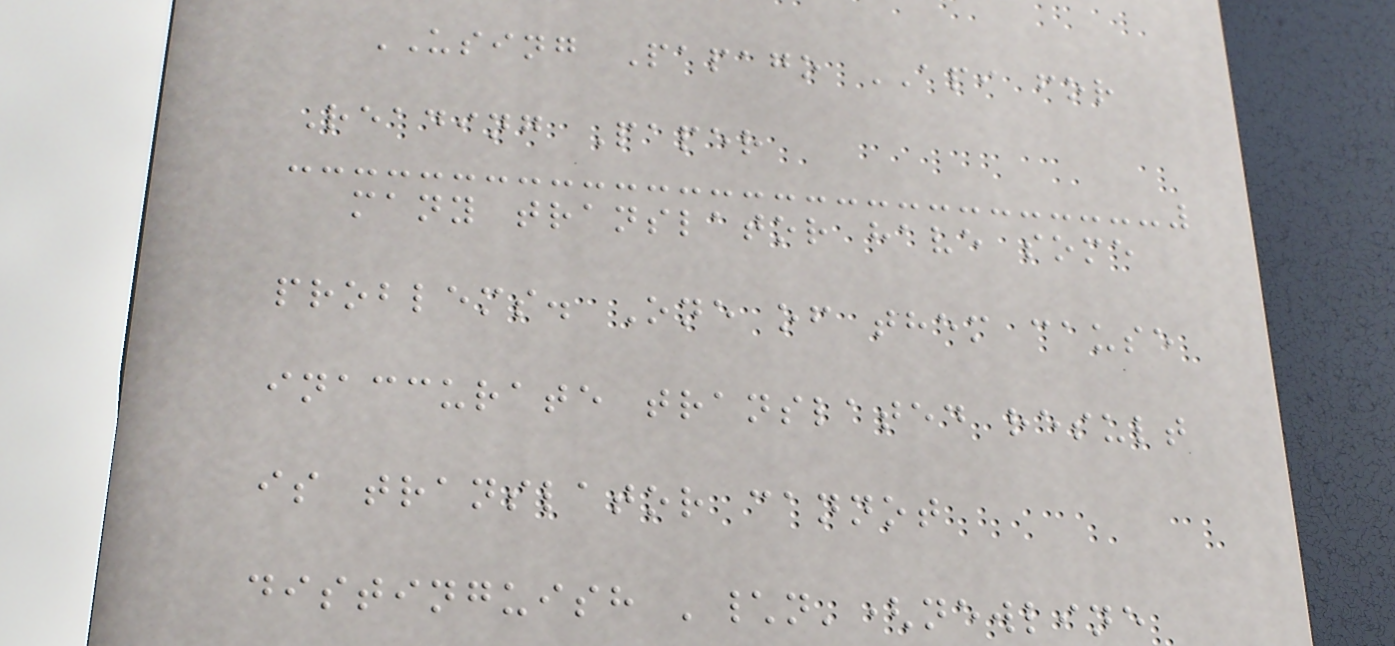USING Papago API for
Reading Paper
many translator have some
problems. One of them cause
inaccurate translated result
is translator cannot
distinguish '\n'(newline
